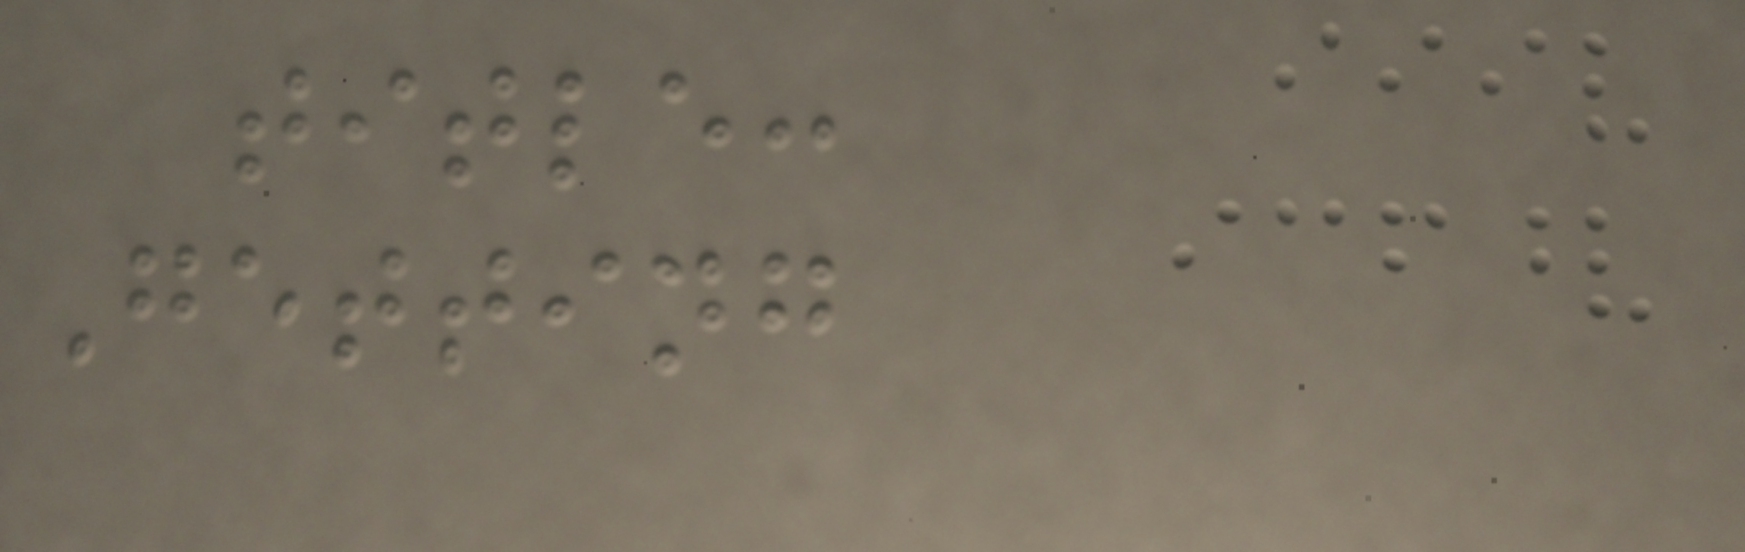title:
Getting
